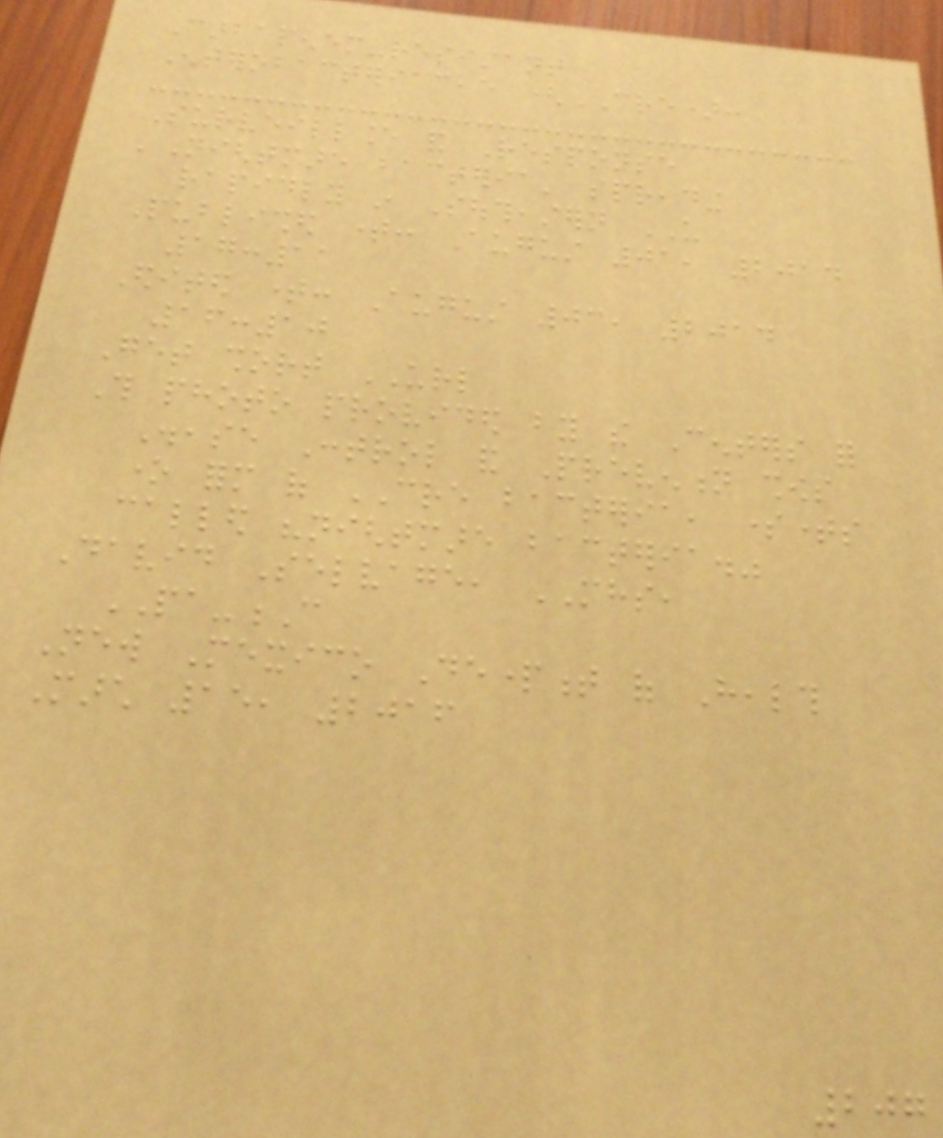Carbapenem-resistant
Enterobacteriaceae (CRE):
Surveillance and Response
'Nightmare bacteria' spreading
rapidly in Southeastern US
Published time: August 01, 2014
17:11
Edited time: August 03, 2014
16:10
Get short URL
This photo provided by the Centers for
Disease Control and Prevention shows
one form of CRE bacteria, sometimes
called "nightmare bacteria."
David Selvage, MHS,
PA-C
New Mexico Department of Health
March 15, 2016
207
